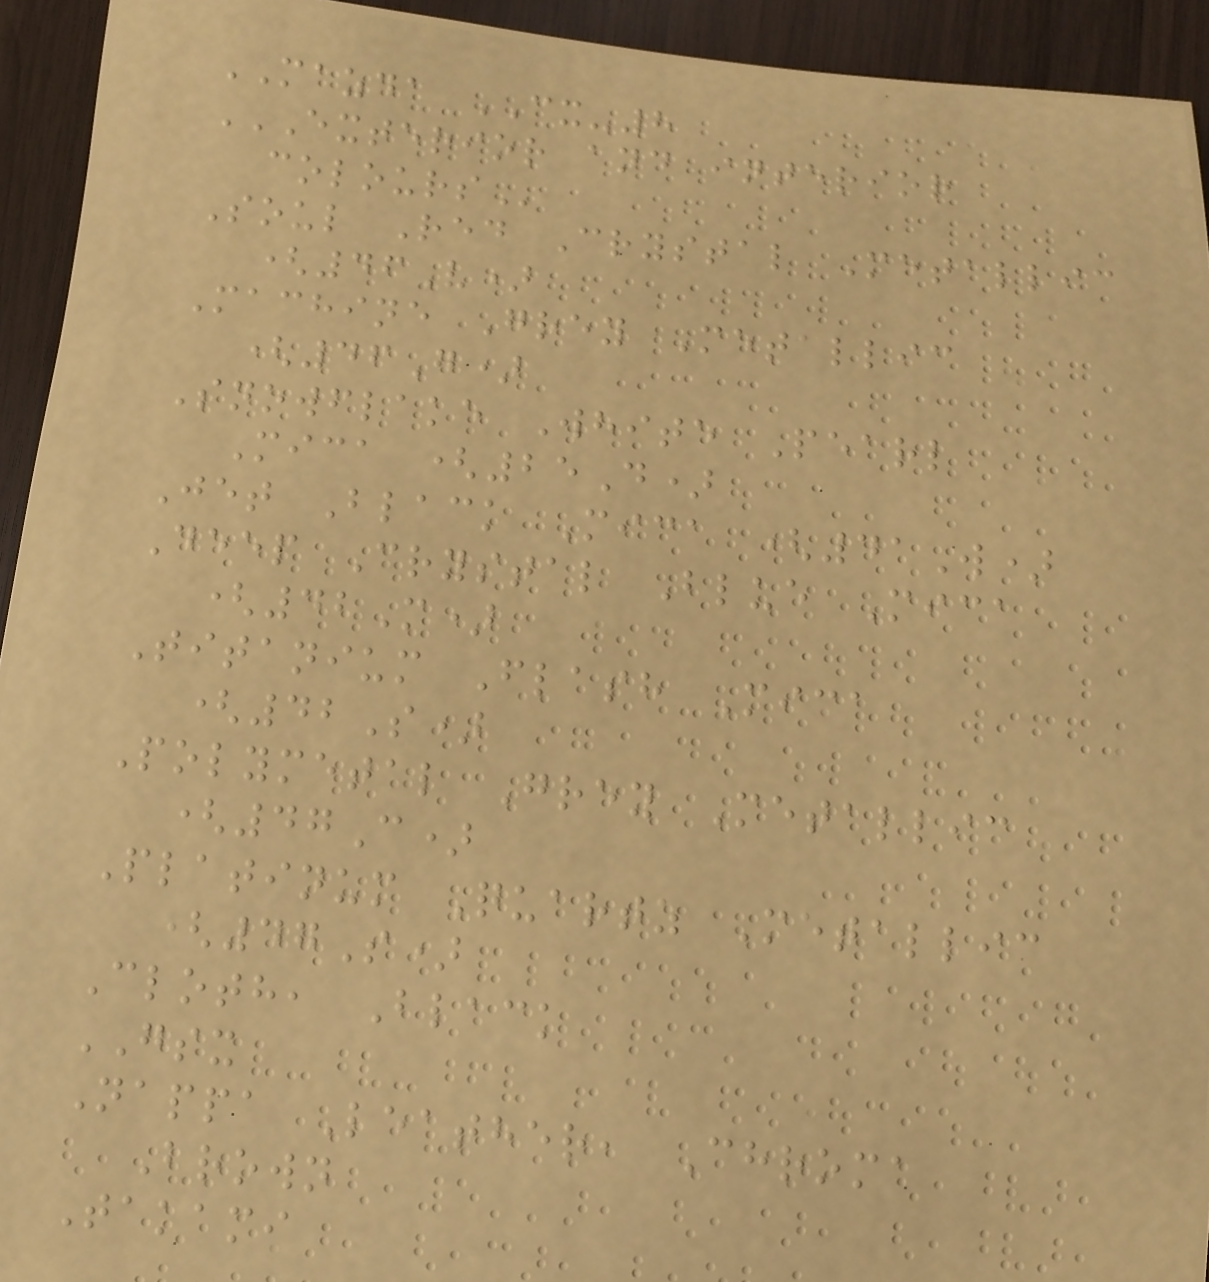MAZDA CX-8
EXTERIOR AND INTERIOR
COLOURS
Soul Red Crystal Metallic
(46V)
Machine Grey Metallic
(46G)
Snowflake White Pearl
Mica (25D)
Jet Black Mica (41W)
Deep Crystal Blue Mica
(42M)
Titanium Flash Mica
(42S)
Polymetal Grey Metallic
(47C)
Platinum Quartz Metallic
(47S)
Cloth, Black
GSX
Nappa Leather, Chroma
Brown
Takami
